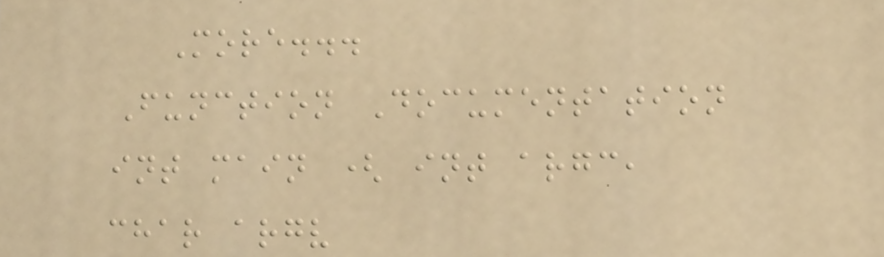More...
Function Documentation
int main ( int argc,
char argv
